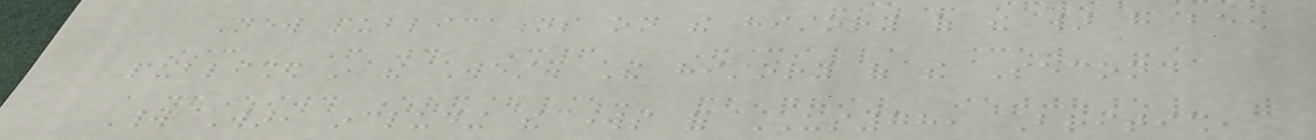New publications on the history of the war have been
published in the West. The history of the Second
World War, including the works of US78, British,
